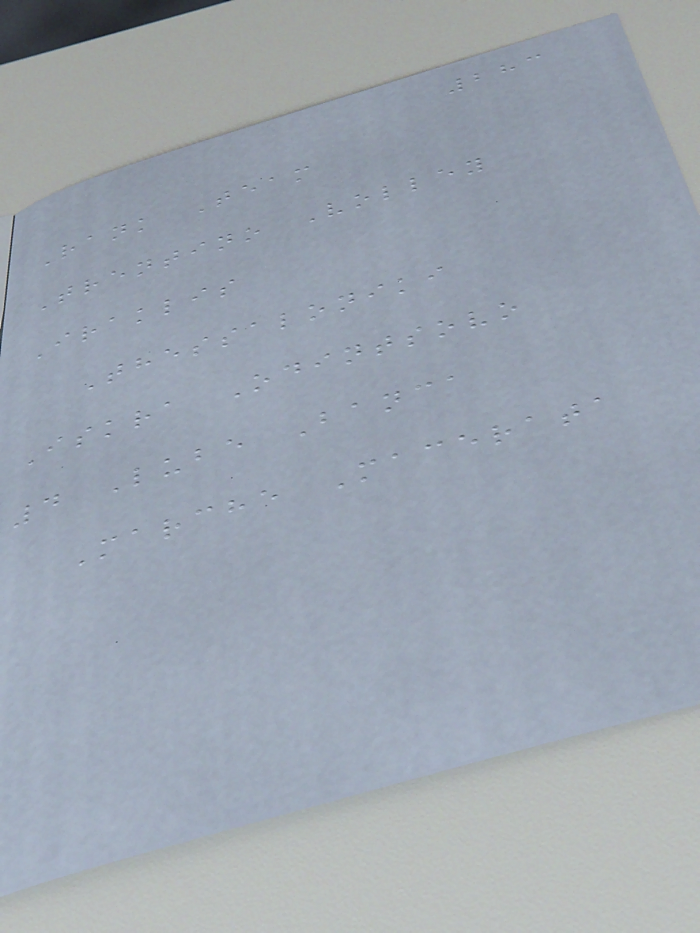283
Rank Team
Trentino Volley
Iraklis
Thessaloniki
Iskra Odintsovo
4 Lube Banca
Marche Macerata
